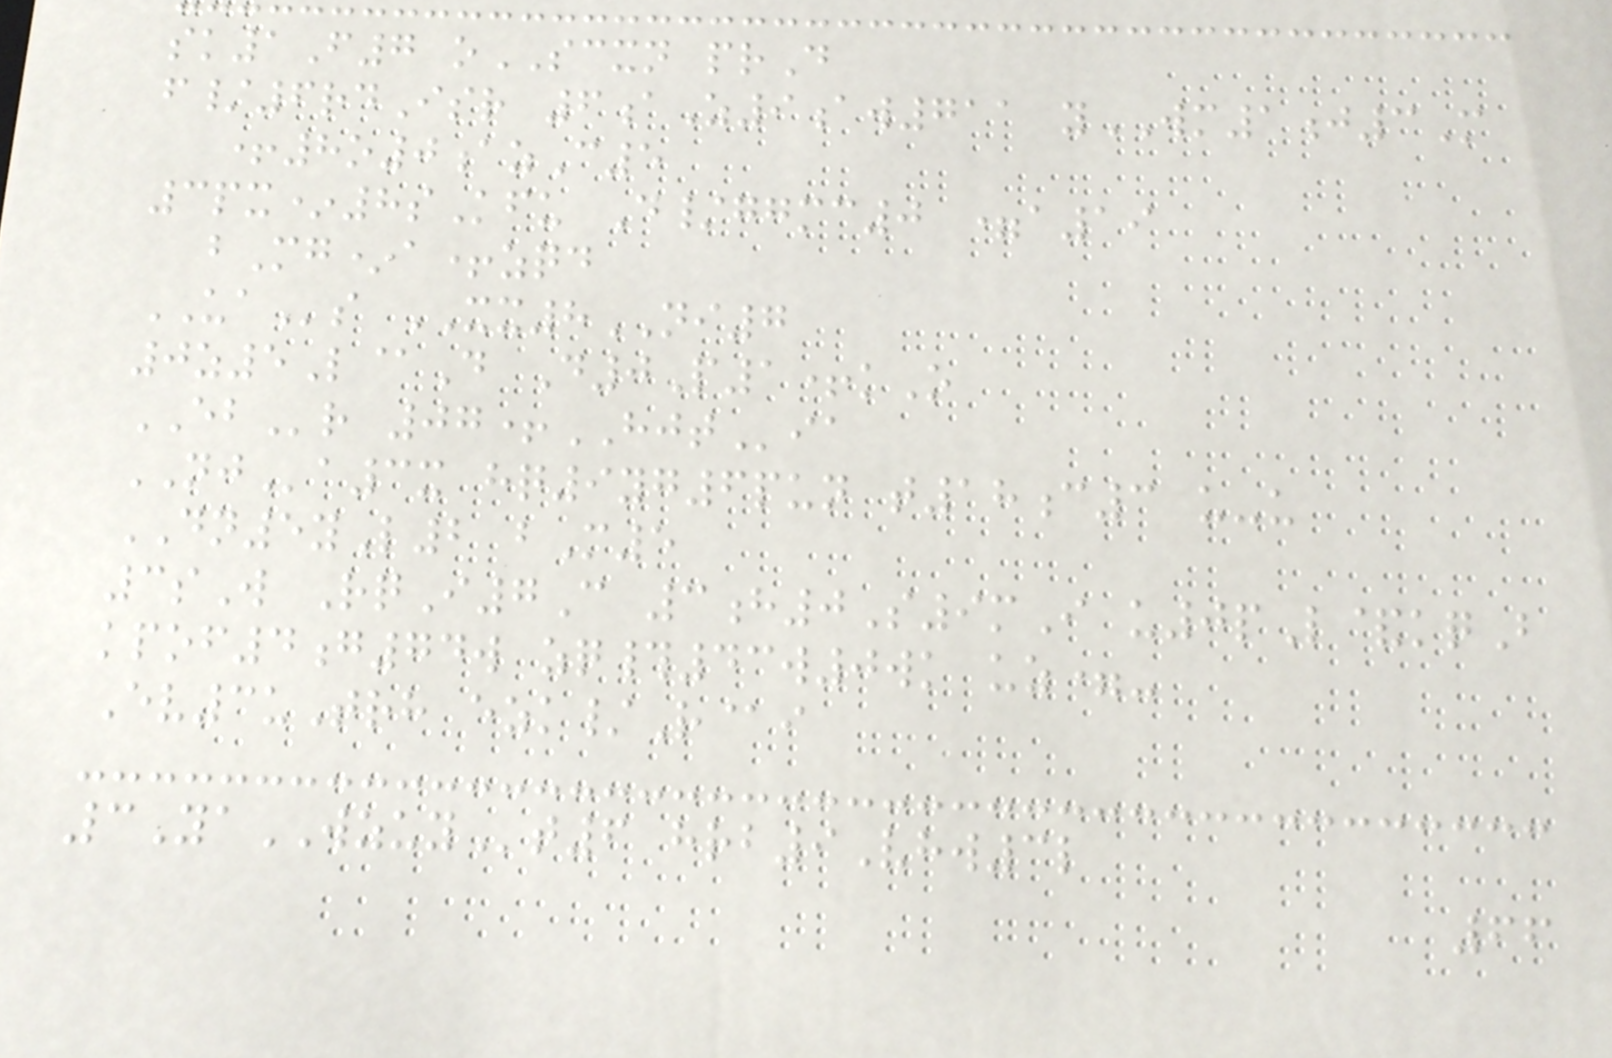sk1F7 oSCXN prD
f/6rdIsr 6aZ9aw711 yWM1j3M
+8o0azC5
3px*8sKfu D/ggmc0 =a19
bMg*a+zqd
UAs XX8NI7
0z5L@D D0P1+kO
EBr 07+HJTia
NJa3x hq9yg6pun t18c3 u-u
DN5yL2 bM5
3sW RqI7C 3h0S9mI u0pL&kqB
kpof4g74w zq#43w0wk uz=-
Ev3uTrh ezk/R@i
3YaWZUYt6 hrb9Vhw3l
66
